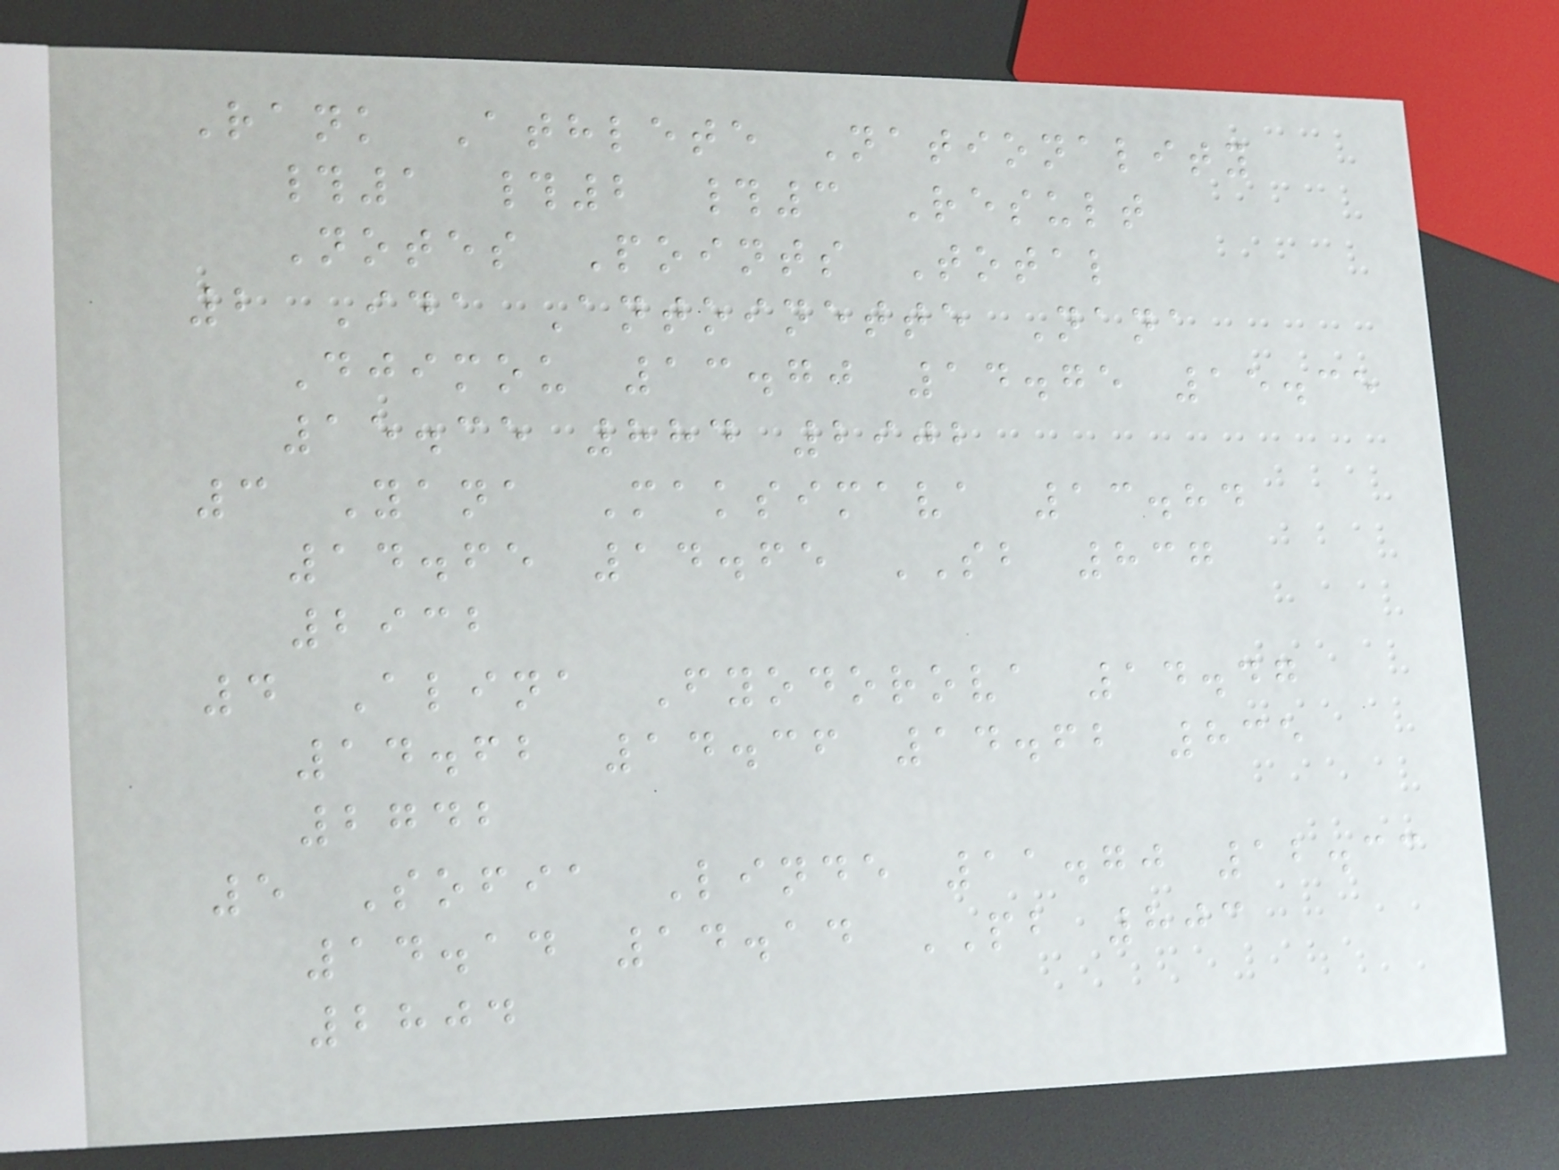Rank Athlete Nationality
#1 #2 #3 Result
Notes Points Total
2 Ida Antoinette Nana
Djimou 13.70 14.75 15.35
15.35 884 2902
3 Yana Maksimava 13.84
14.65 14.65 SB 837
2932
4 Alina Fyodorova 14.47
14.62 14.36 14.62 835
2742
5 Sofia Linde 11.70 12.33
14.14 14.14 PB 803
2804
